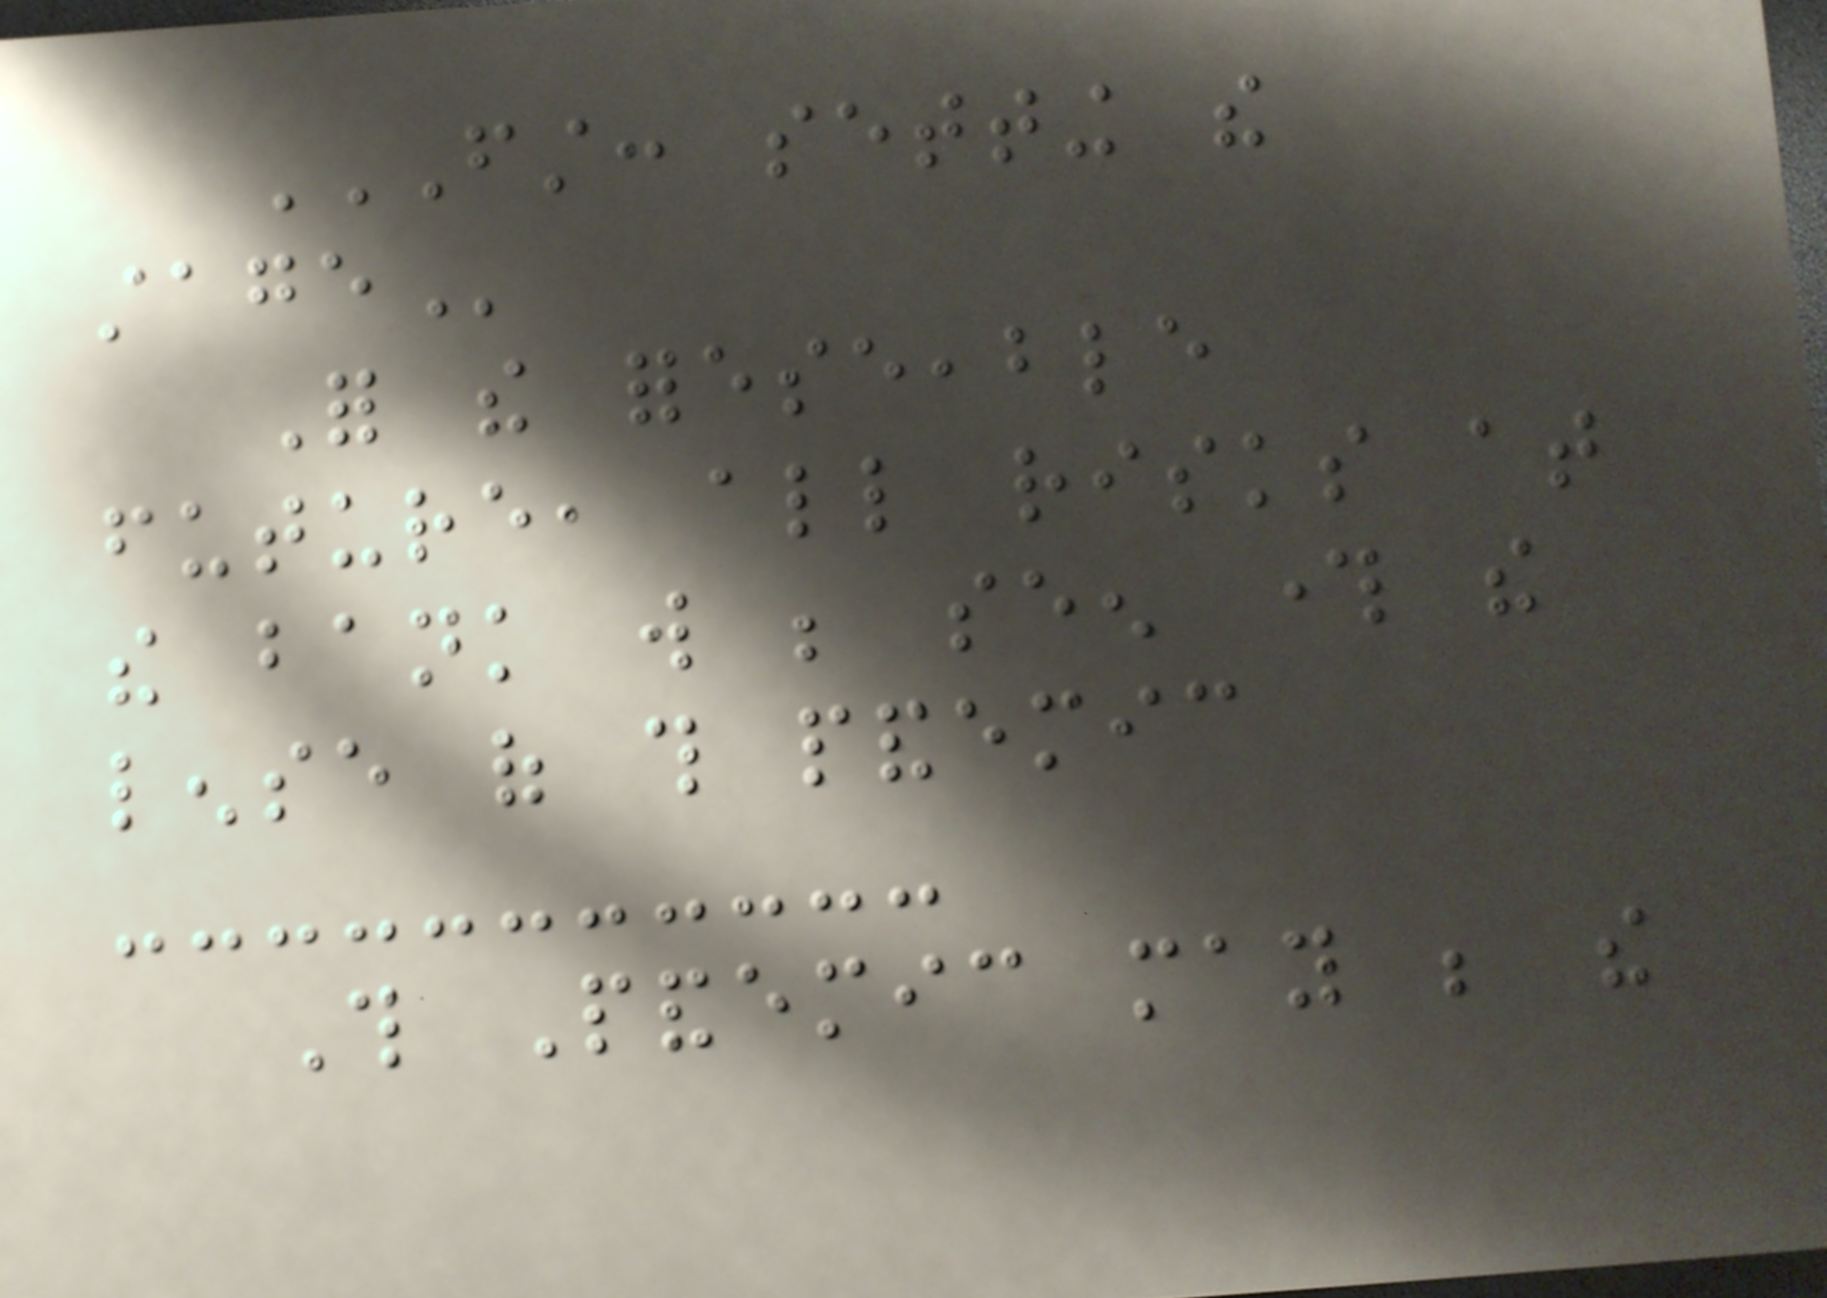FIRST: SETTING THE
STAGE
For the foreseeable
future, all risks at
the bank will be seen through the
lense of this pandemic
This Pandemic may be the
